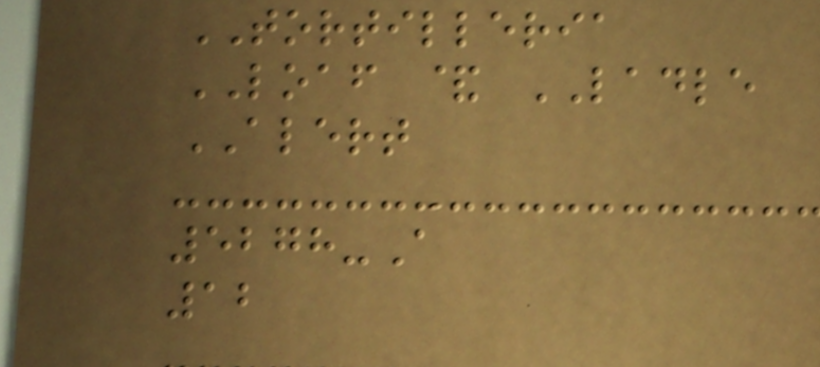TORTILLERIA
LOAF & LADLE
ALERT
5278-A
12
